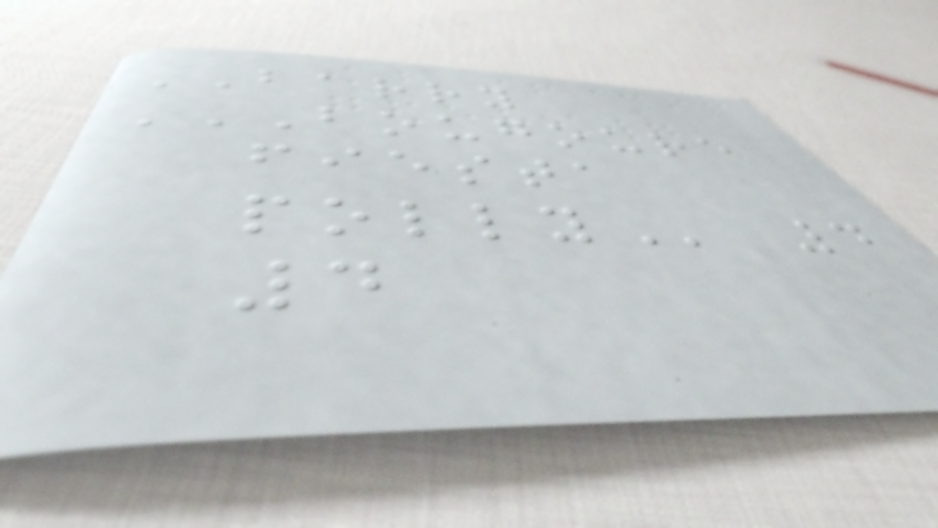BARRY
BOUGOURE
FIESTA
POLLY 4
4
